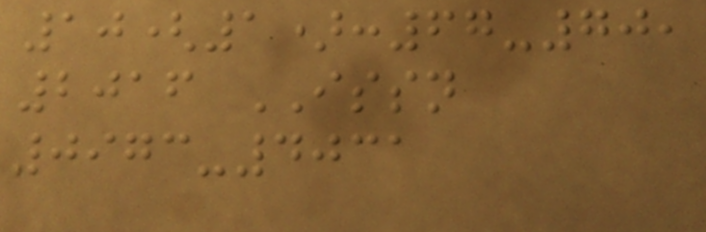10(1):67-70,
2016 ISSN
0973-4031
